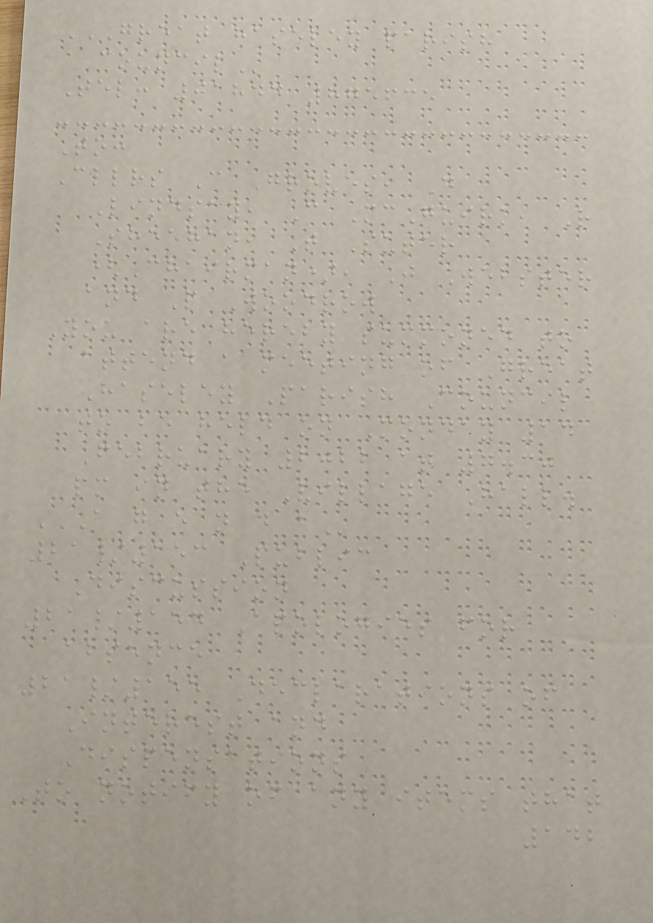GREAT HASELEY PARISH
COUNCIL
Tel: 01844 875635
To:
Cllrs C Groves, D
Lindsay, C McGuirk, R
Sheehan, T Suter
(Chairman), J Webster
and P Woodrow
You are hereby summoned to
attend a meeting of Great
Haseley Parish Council
to be held on Monday 14
February 2022 at 7.30
pm in the Village Hall.
A G E N D A
21/153 Public
Discussion
21/154 Apologies for
absence
21/155 Declarations of
Interest and
Dispensations
To notify of any items that
142
